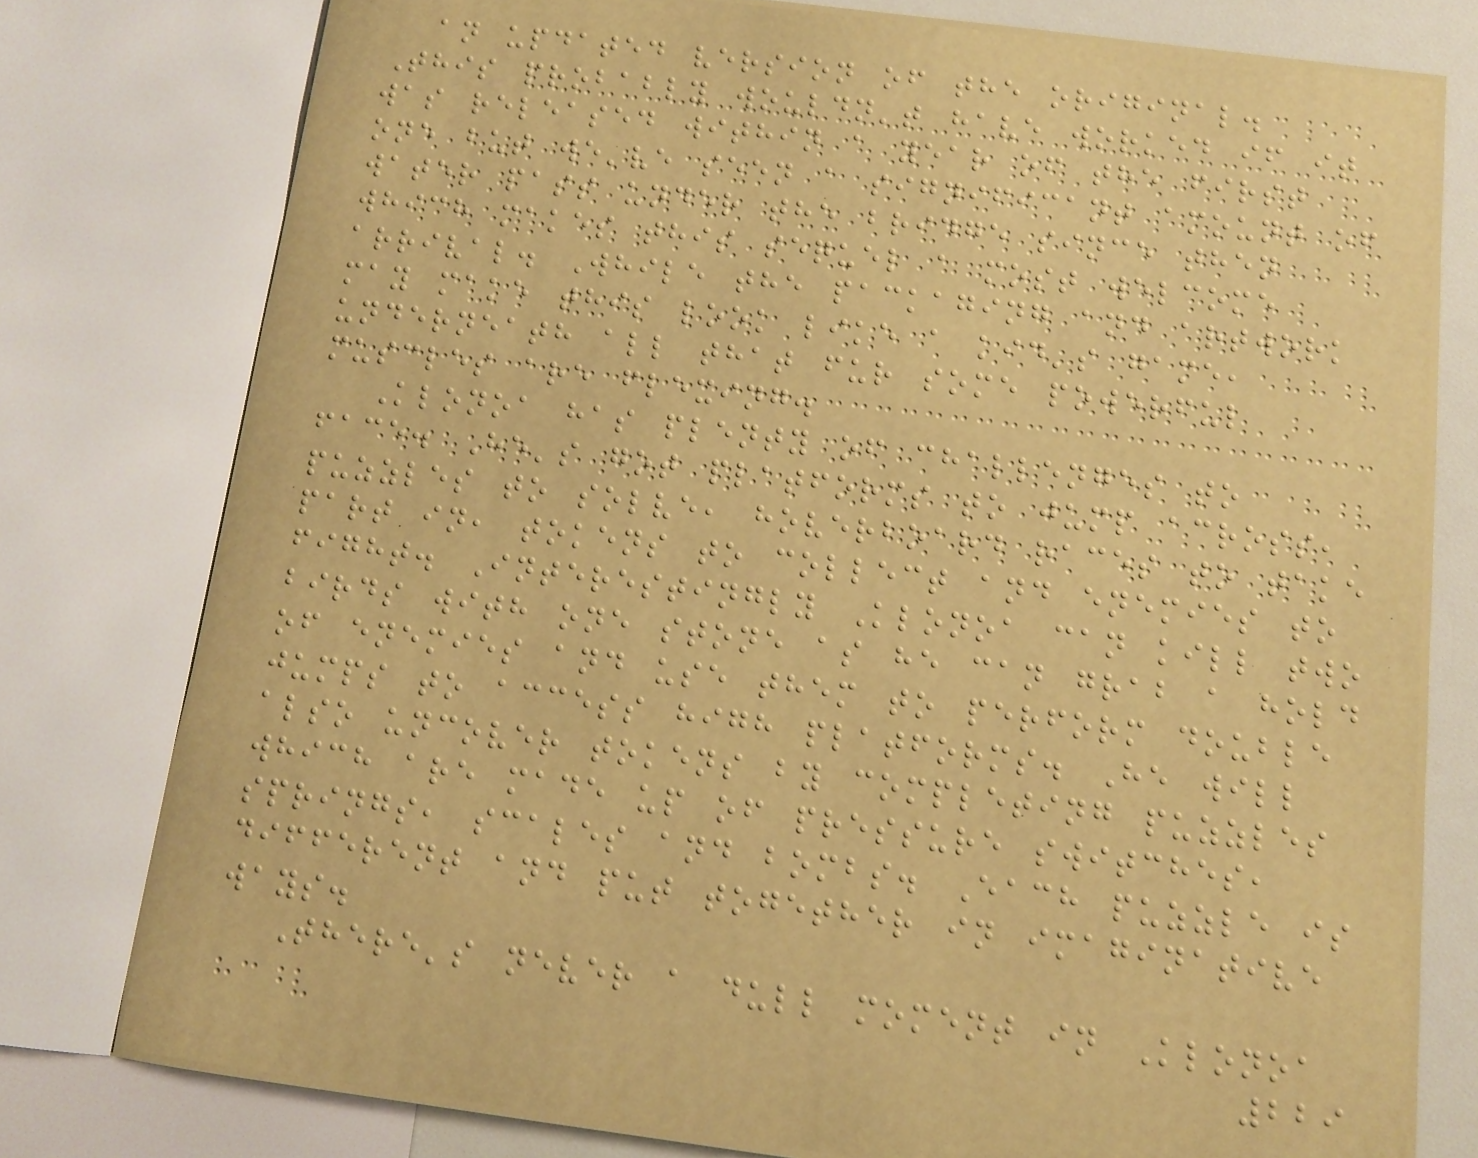an updated version of the original.
This probably wouldn't have worked if it
was released within a year of the first
one but we've seen a significant amount of
water pass under the bridge since then
which makes this sequel a most welcome
arrival. While the packaging and artwork
may make this look like a kid's game,
underneath all that fur some powerful
muscles are flexing.
Klonoa has plenty of challenges to
face. He's got platforms to jump across,
puzzles to solve, hoverboard races to take
part in, tokens to collect and enemies to
fight. Interestingly Klonoa can kill two
birds with one stone as he can grab a hold
of enemies and use them to perform double
jumps to access high platforms. He will
also uncover tokens by completing puzzles
which are made up of pressure switches,
springs, scales and bombs. Each puzzle is
different and put together in imaginative
ways.
There's never a dull moment in Klonoa
229
